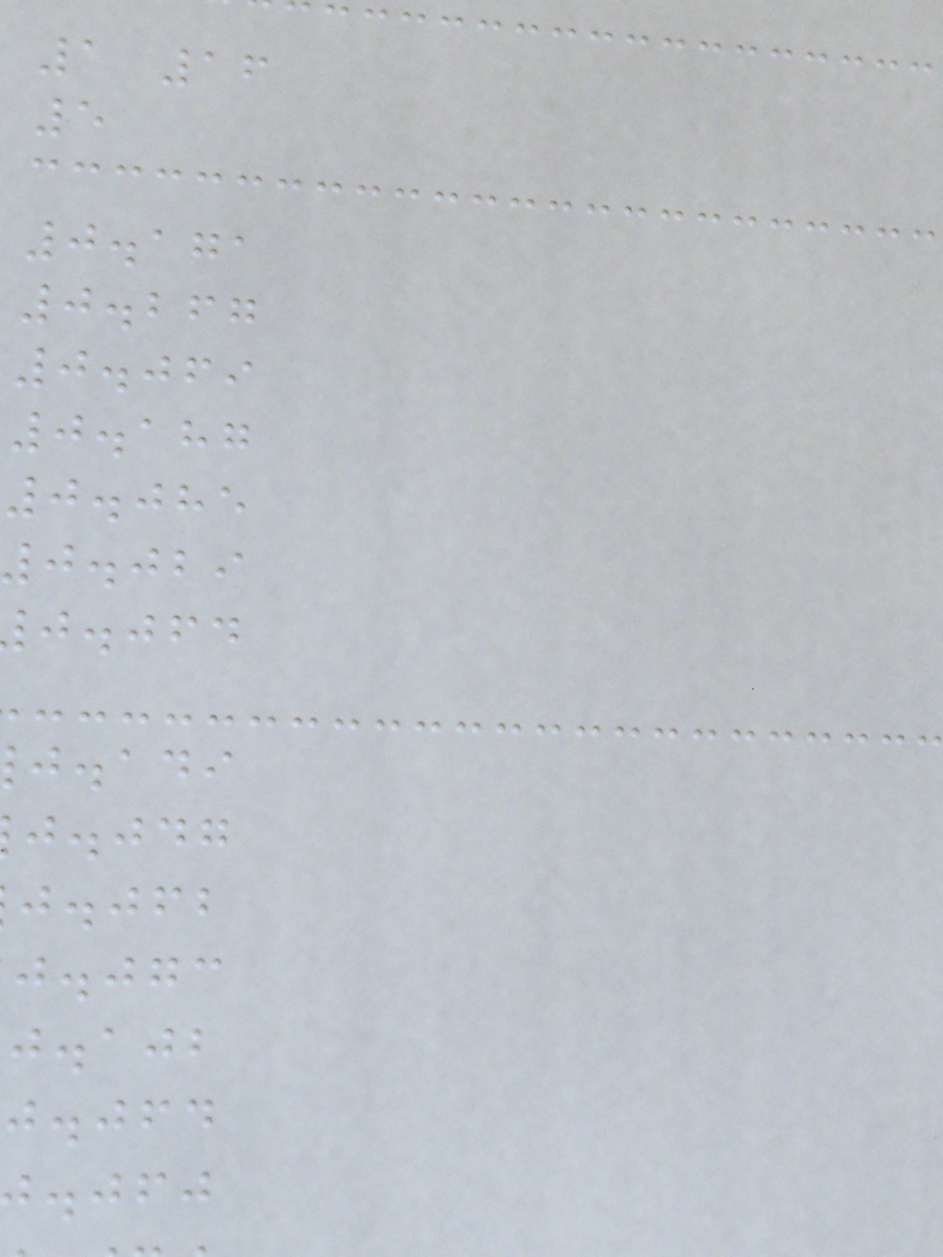1 16
5
0.171
0.267
0.069
0.187
0.085
j.jbi
j.jfd
j.adi
j.jdg
j.jfb
j.jgc
j.ajb
j.jfd
.jfj
